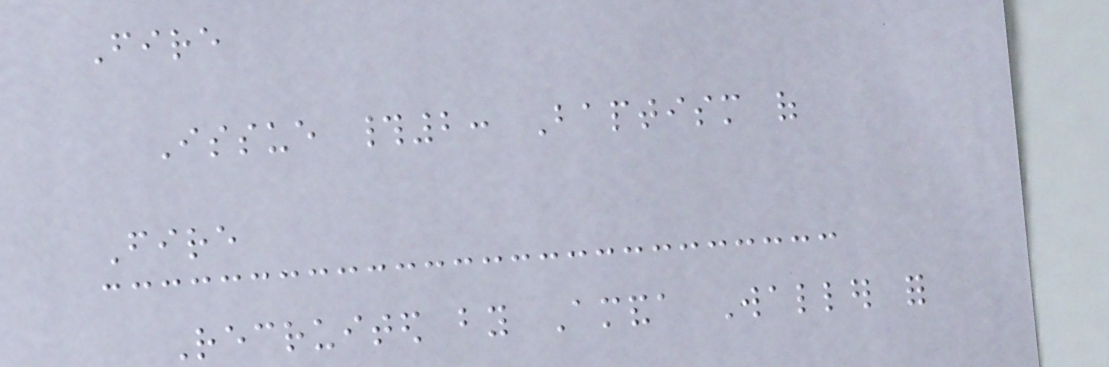Fire
Issue #2: Baptism of
Fire
Recruited by Amanda Waller for
